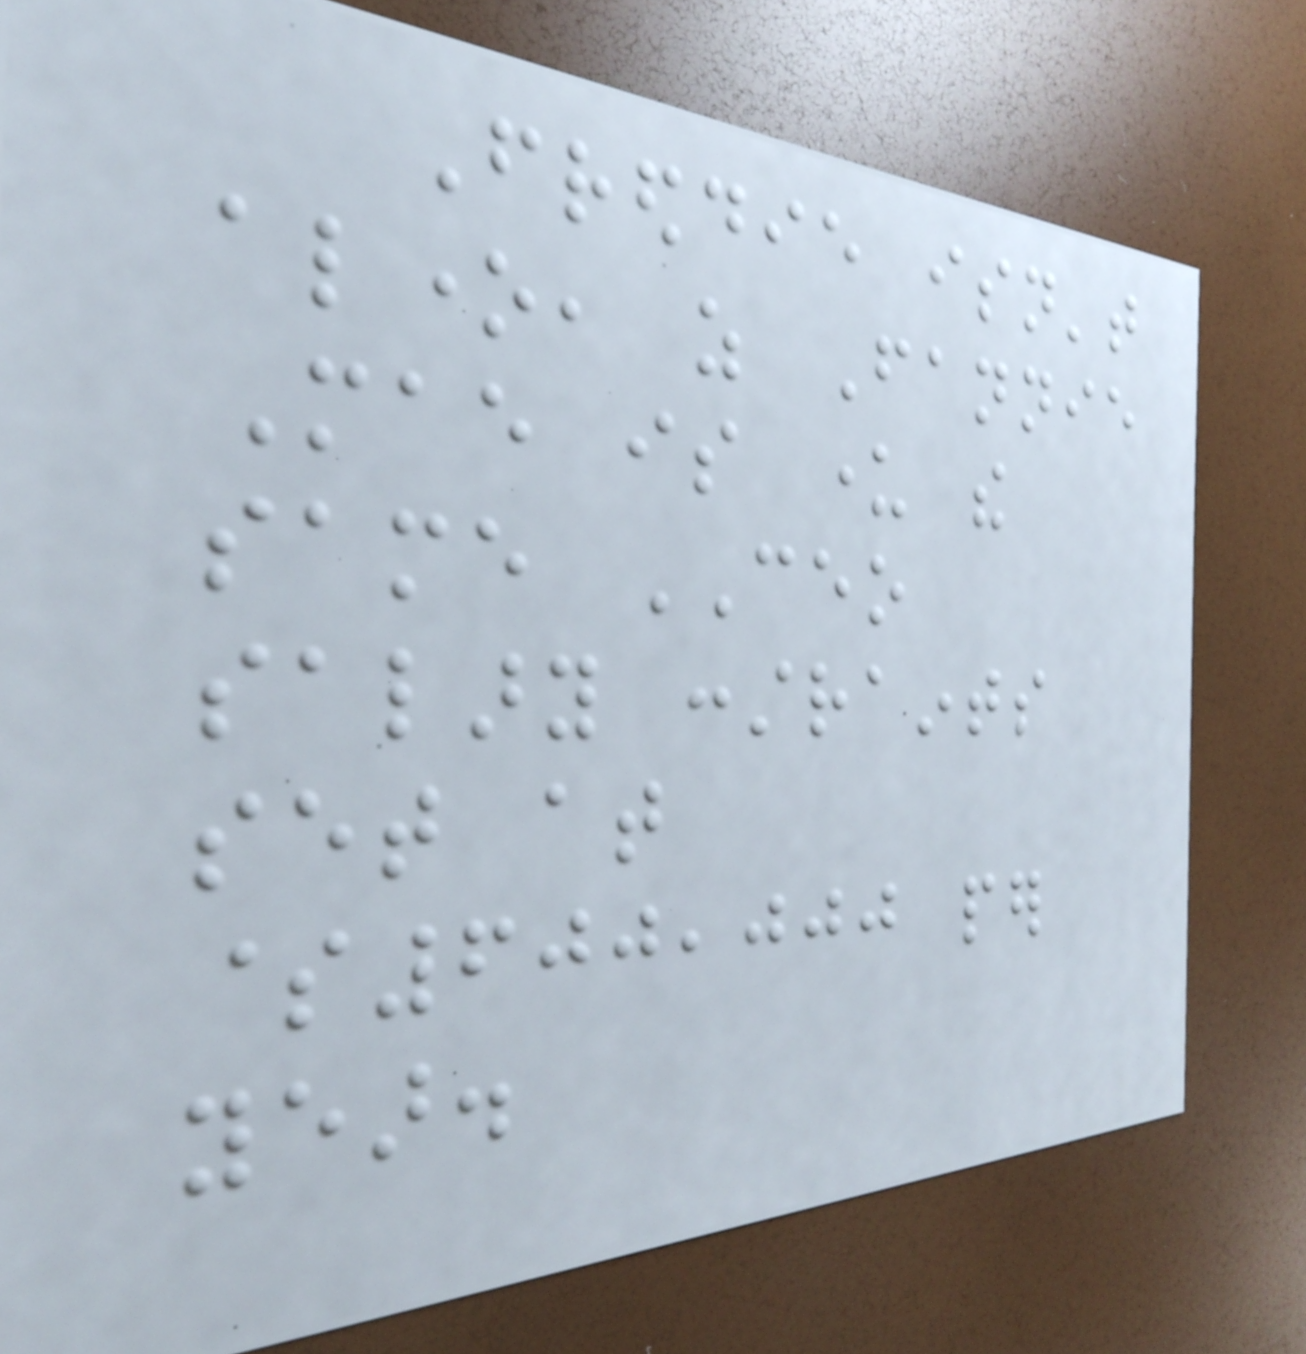Freddie isn't
alone, as Fannie
Mae is under the
same CEO
salary constraints
set at
$600,000 per
year.
